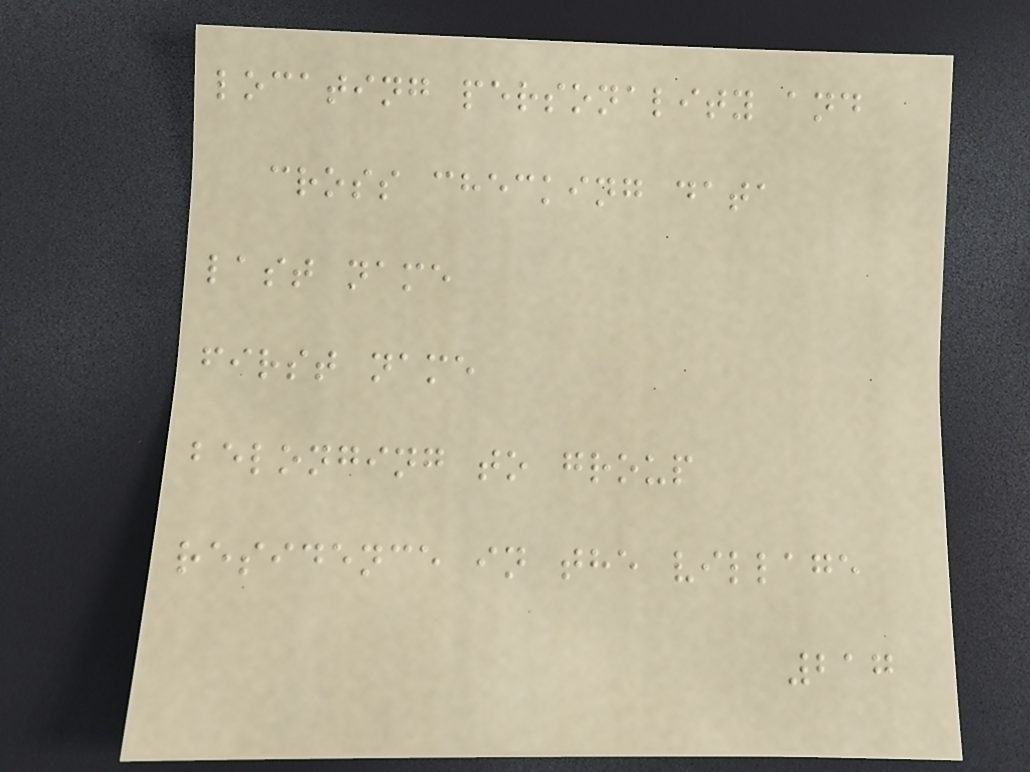locating personality and
cross checking data
last name
first name
belonging to group
residence in the village
217
